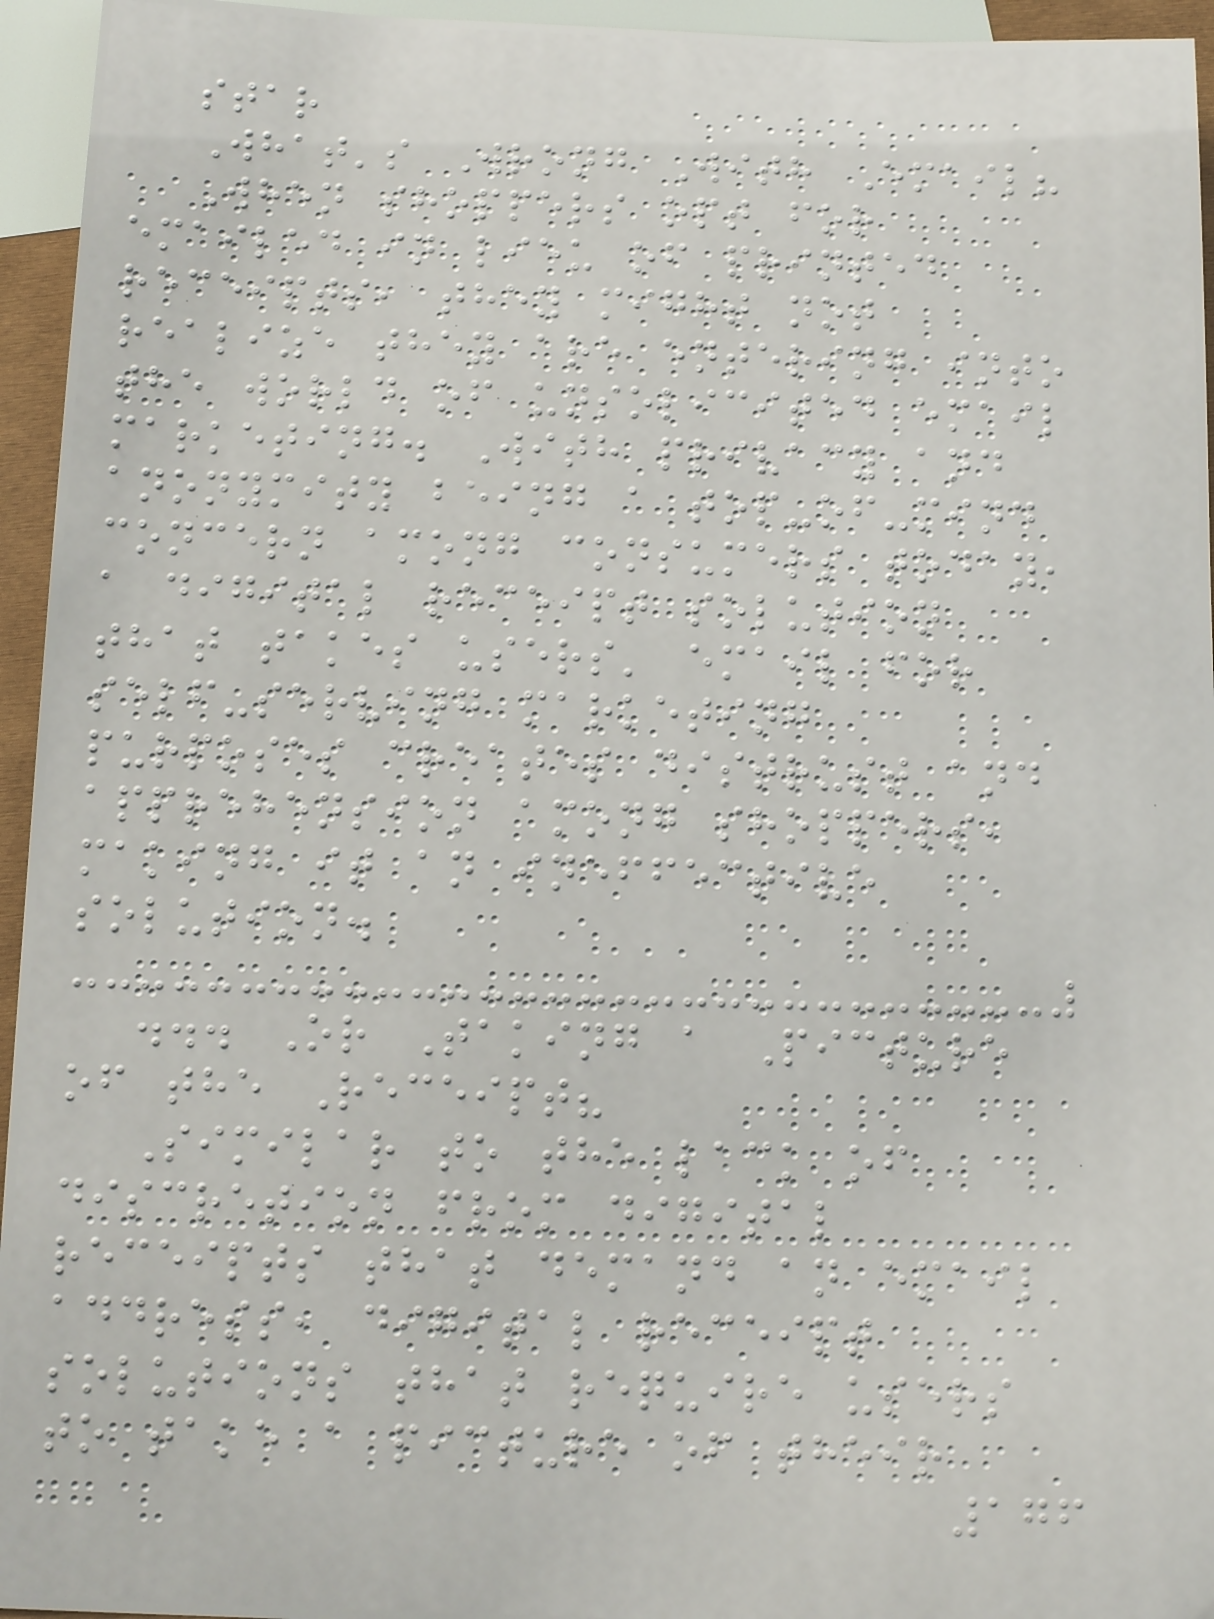star
What's Wrong With Email?
When shoppers opt for
emailed in lieu of printed
receipts, they might not
realize they are entering into
the world of unsolicited email
marketing. With privacy and
anonymity being a top-of-mind
concern among consumers today,
a digital receipt solution
that takes users' email for
self-serving marketing
purposes creates distrust and
apprehension among shoppers,
making it an ineffective
solution.
... Or Taking a Picture
of the Receipt?
Similar to the lack of
discretion from digital
receipts that demand an email
address, digital receipt
solutions that require users
to take a picture of their
176
